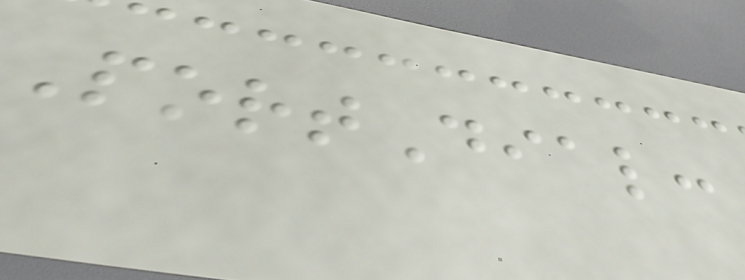PortDial:
